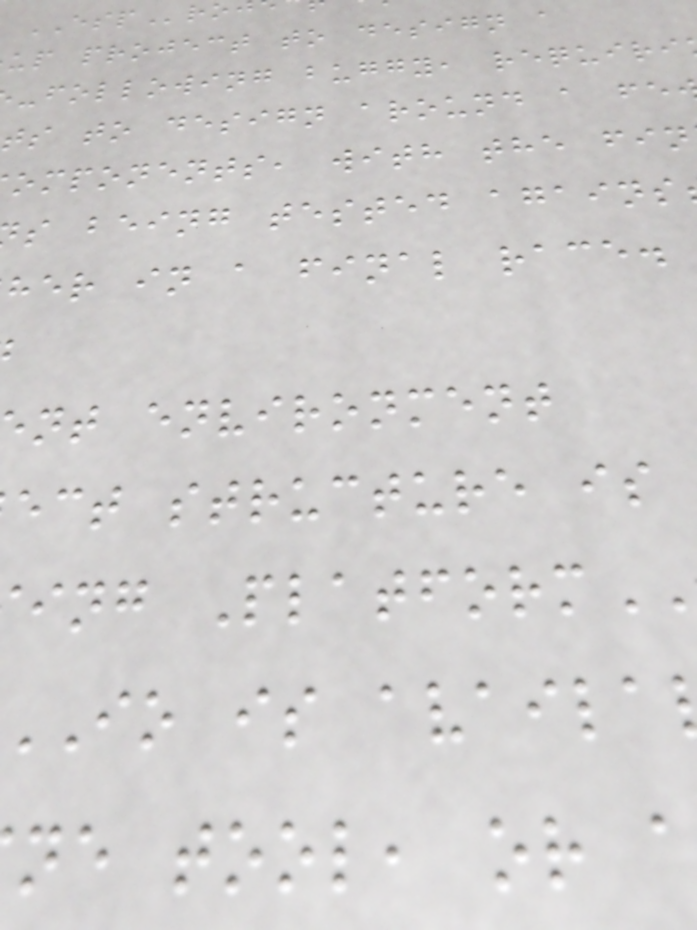ESPro
up project to design a
-following buggy, requiri
ts to design around a fe
omponents, with the fin
s being tested agains
her in a final race.
nt environment
ect structure is
ing Platform
io is availa
ne tool, or
